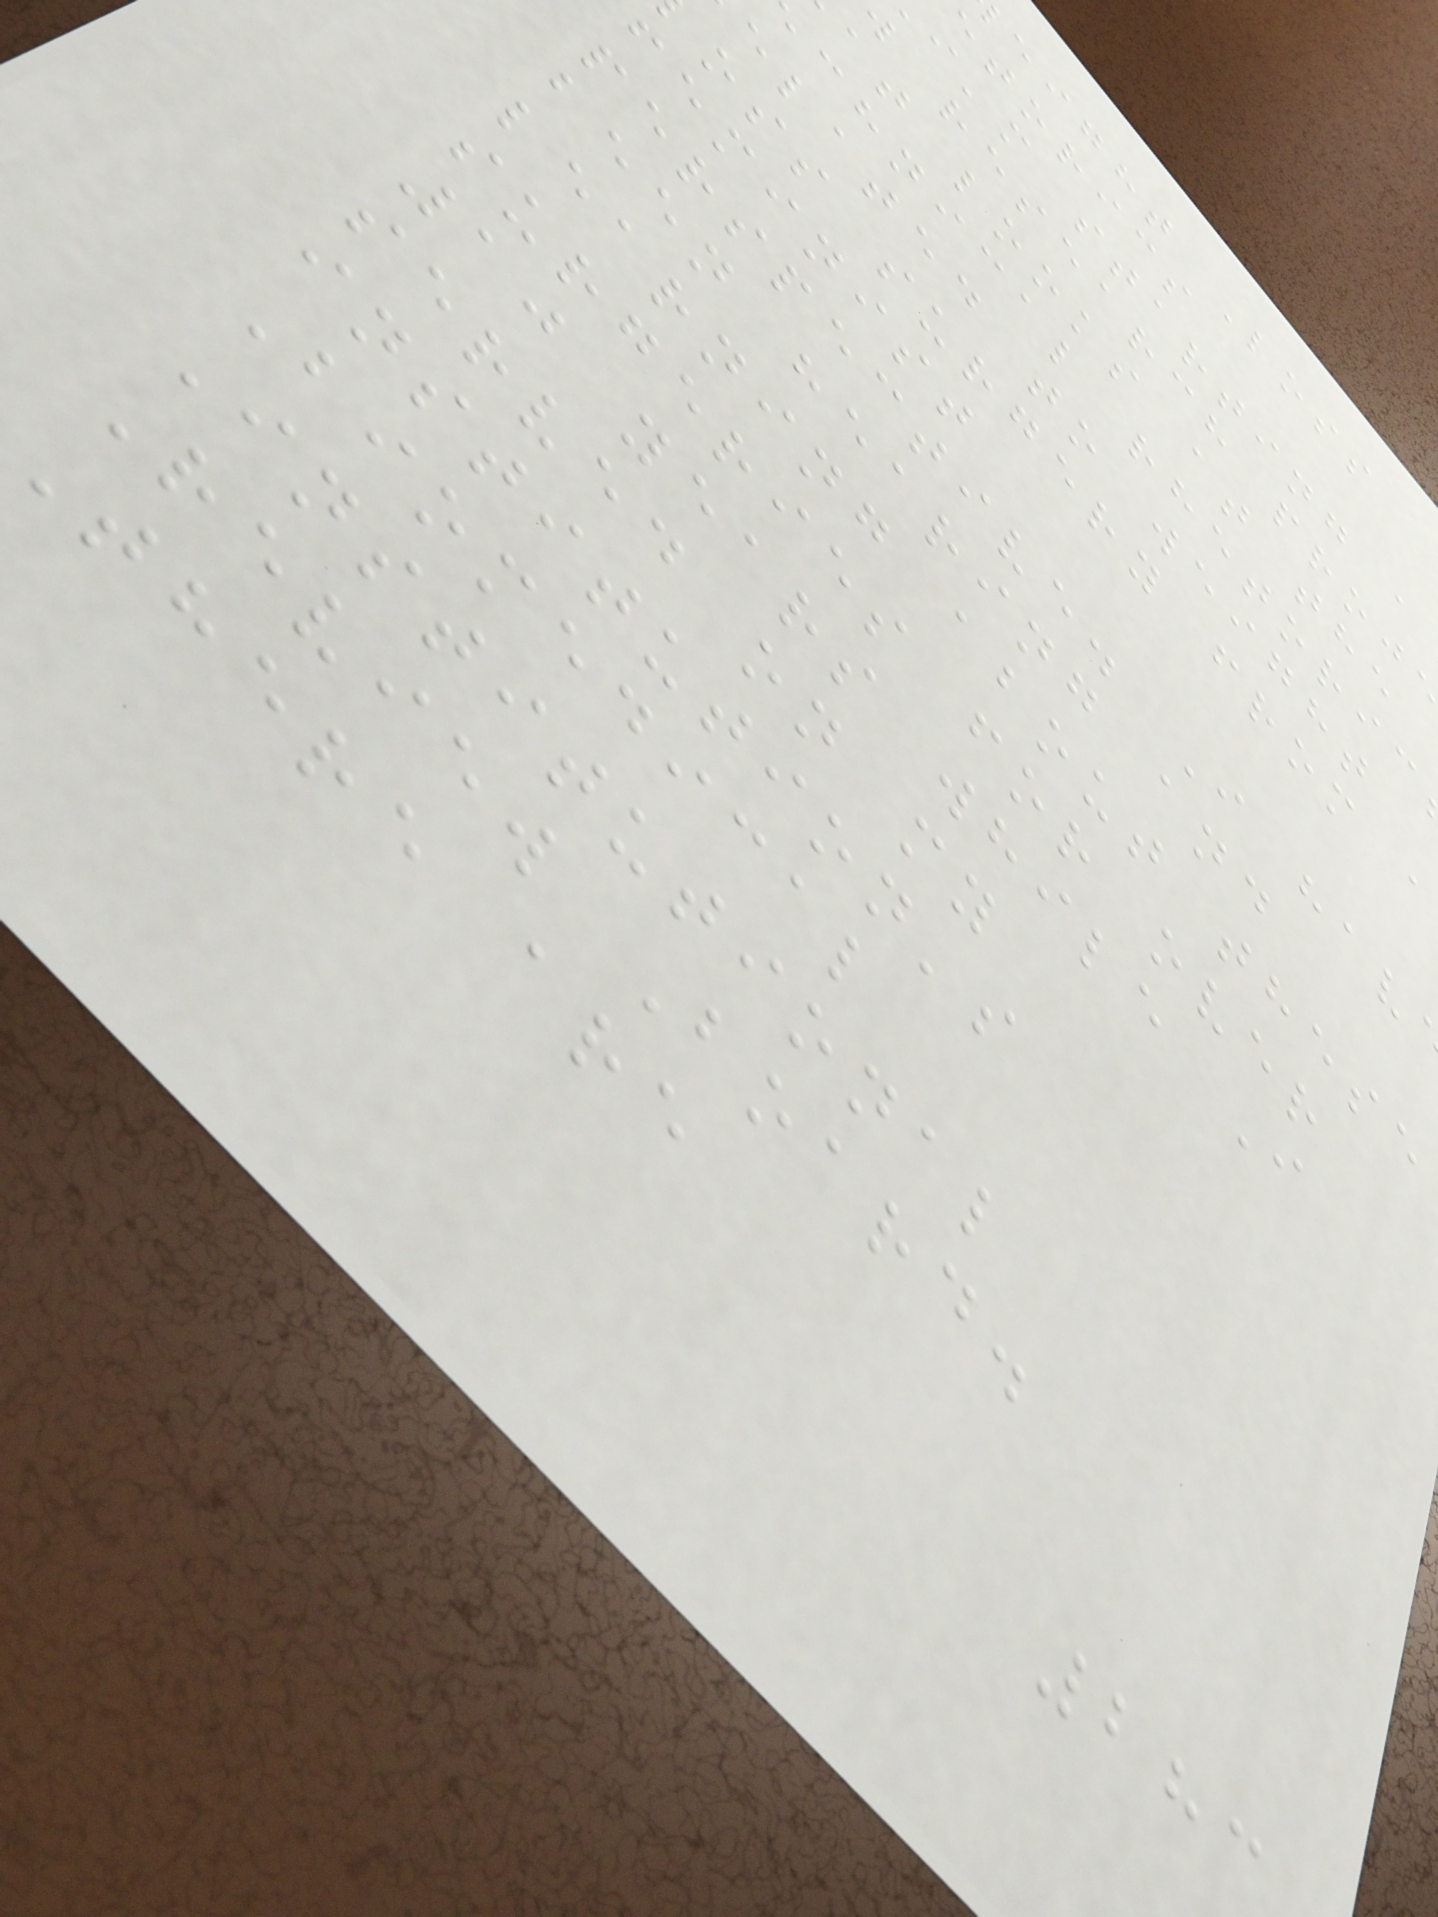eight Loss
etorics
i'm starting a
w research proj
at looks at the
chnical rhetoric
elated to weight
oss surgery from a
feminist
perspective. I hav
been hearing and
learning about these
surgeries for over
10 years while I
served on my
institution's
Biomedical
Institutional
Review Board.
There are
283
